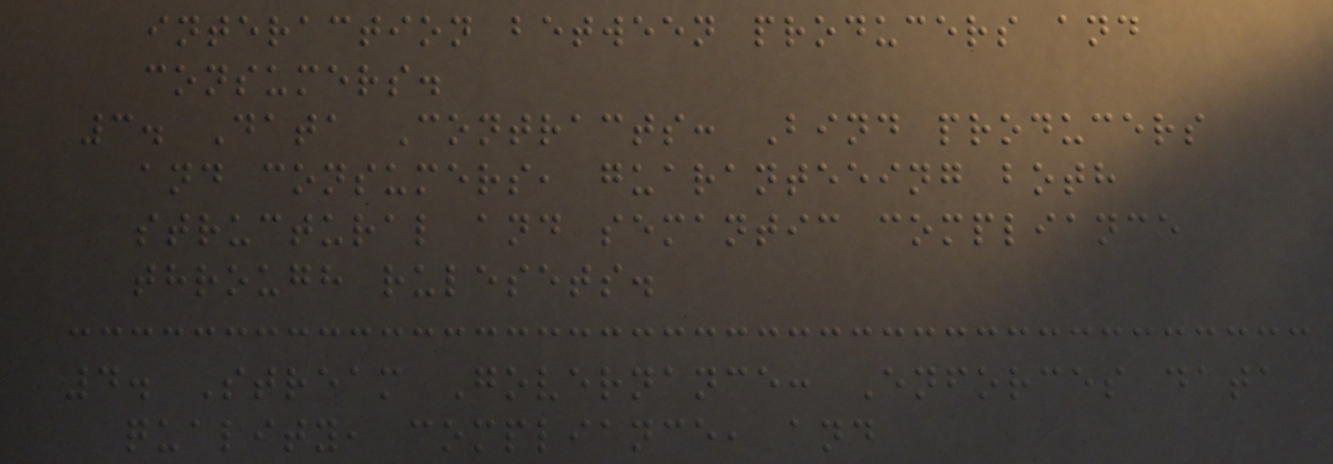interaction between producers and
consumers.
3. Data Contracts: Bind producers
and consumers, guaranteeing both
structural and semantic compliance
through rulesets.
4. Stream Governance: Enforces data
quality, compliance, and
